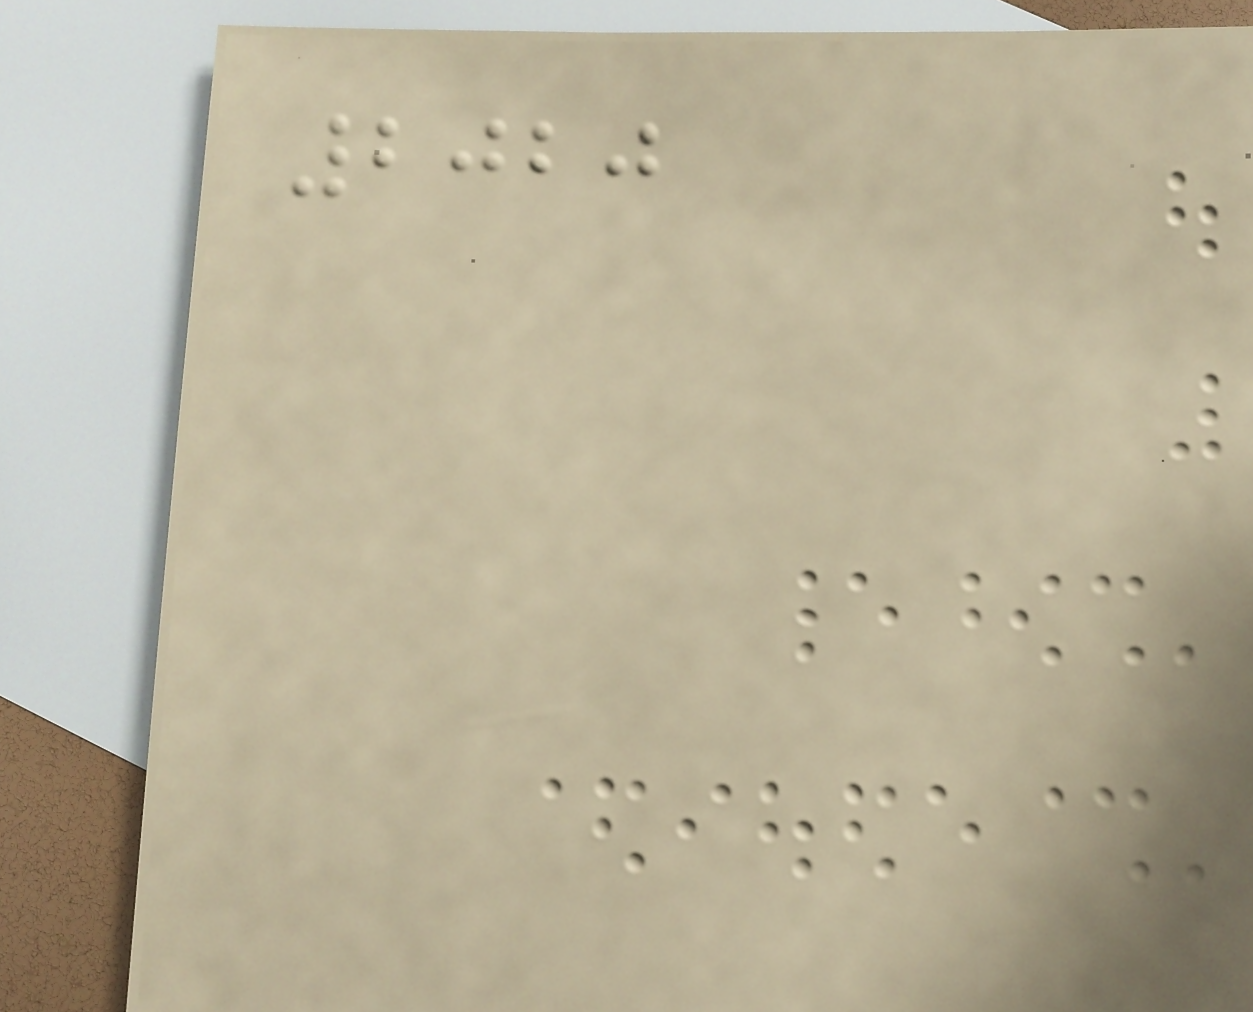2020
